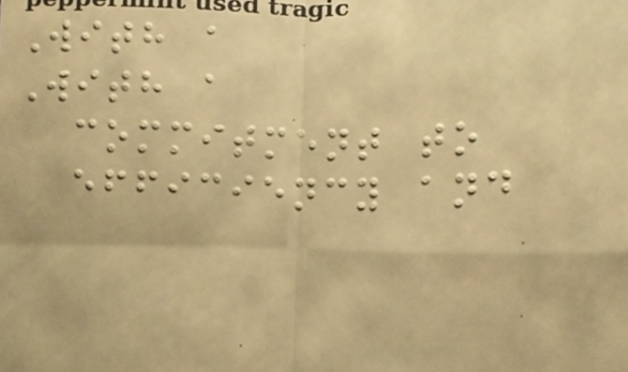With a
With a
commitment to
efficiency and
